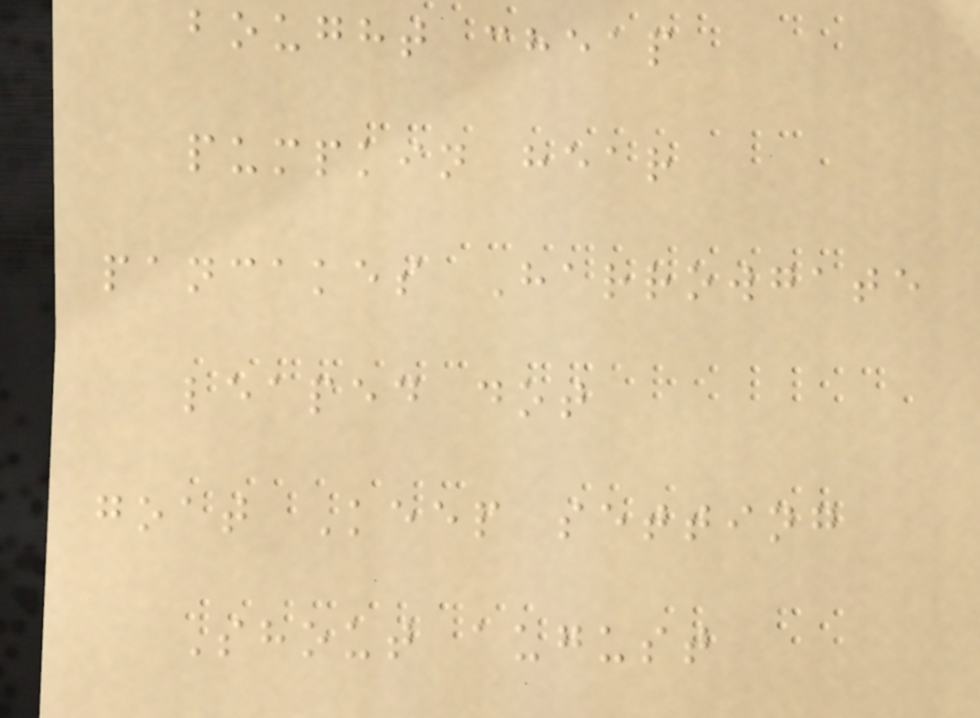bought cheap
pumpkin hear
pancakes Harrowgate
leaped dot
goat Keep setting
Shout august
